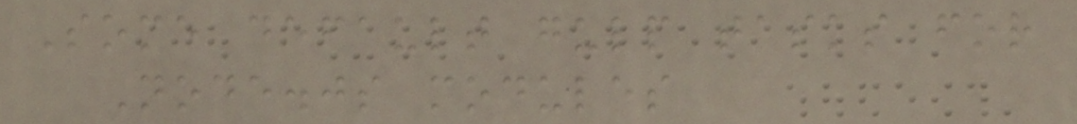Some default gulp tasks for
Node.js modules
